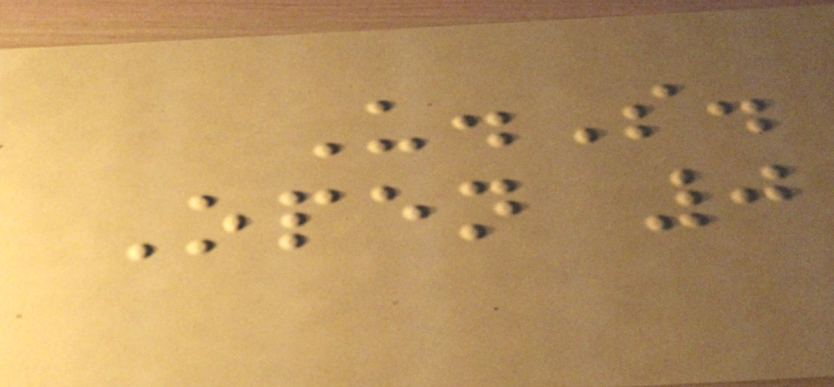U.S.
Open 0
